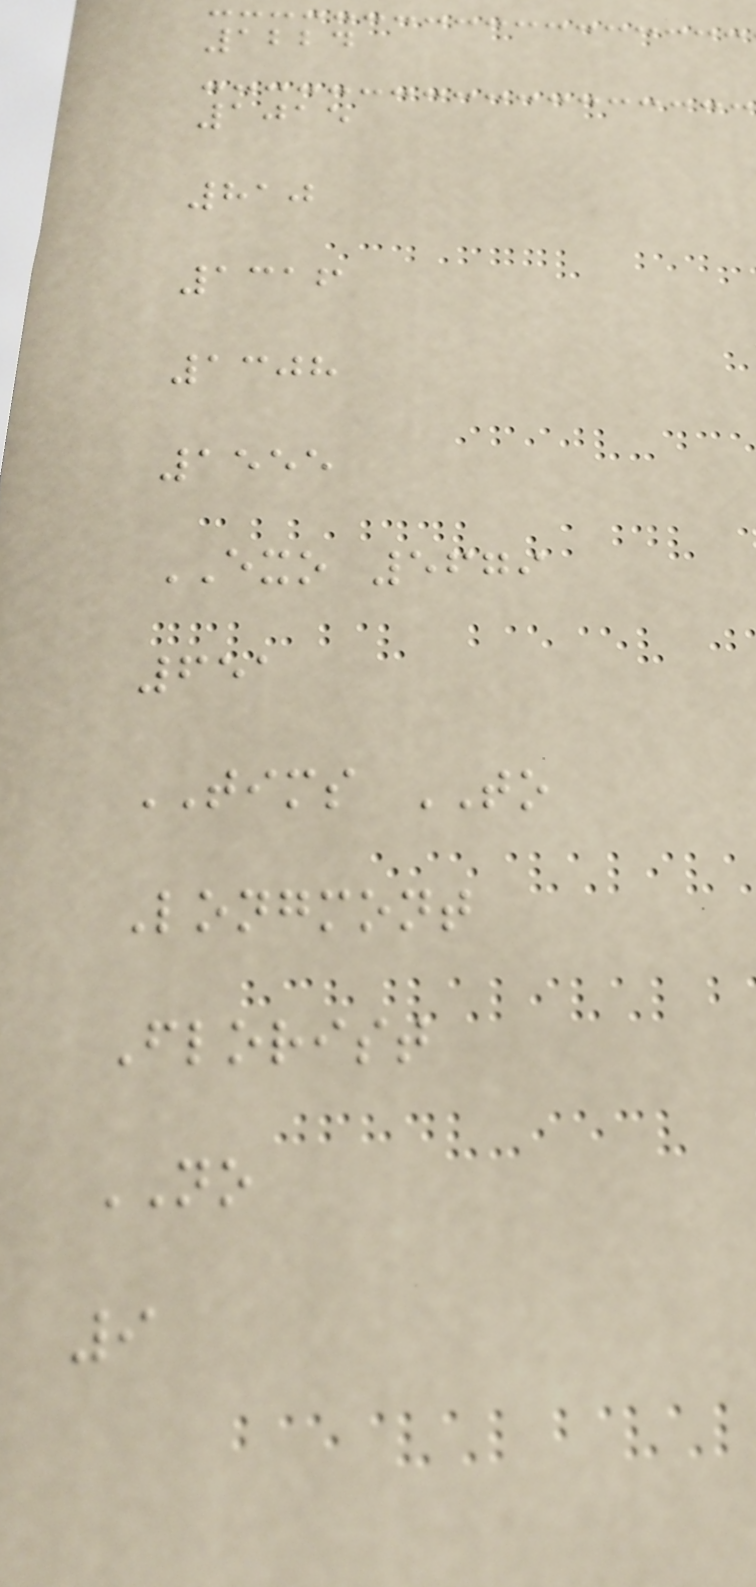1224
1015
810
1316
1308
1555
EXO 5679
651
TIMS TO
Longmont
Florist
NO
9
